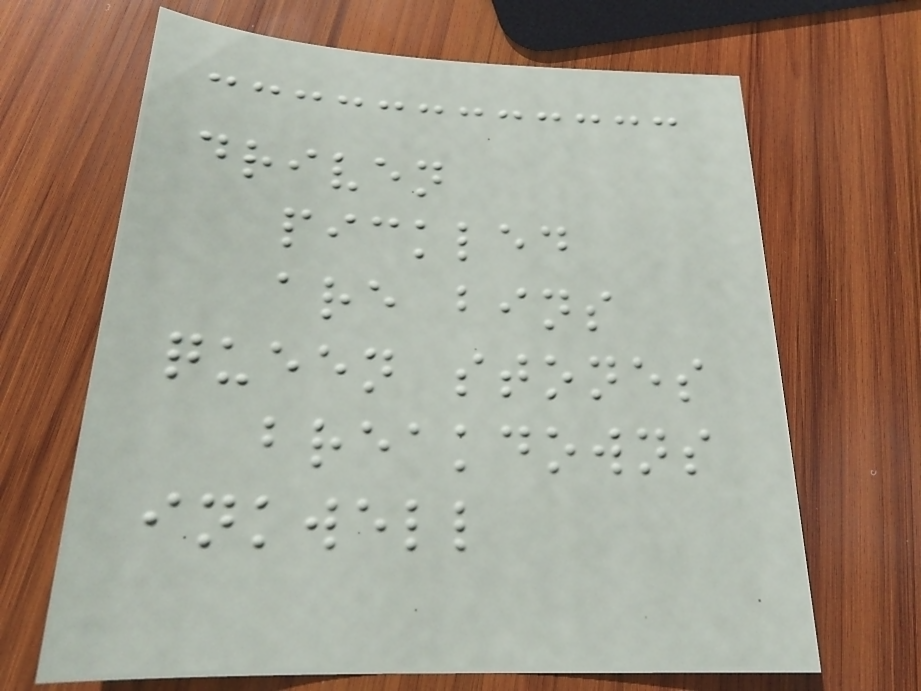driven
pickled
are bins
queen stones
breakdowns
inkwell
